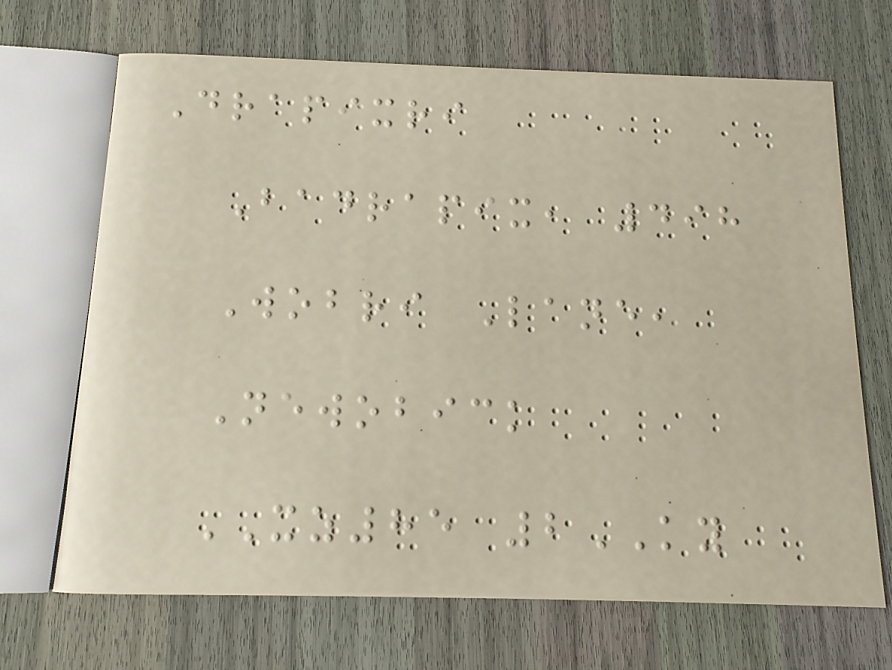Drapixri
Badrapix, 498
Wobri Lane,
Newobick
XZ85 2KY
